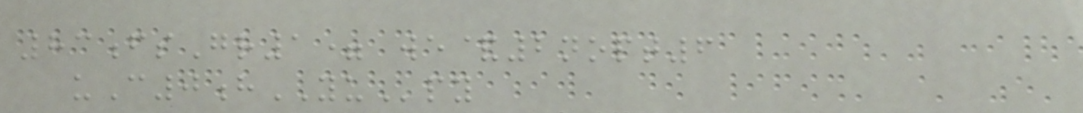83fsGr1= we&2nopt6
uC0hYUpy
